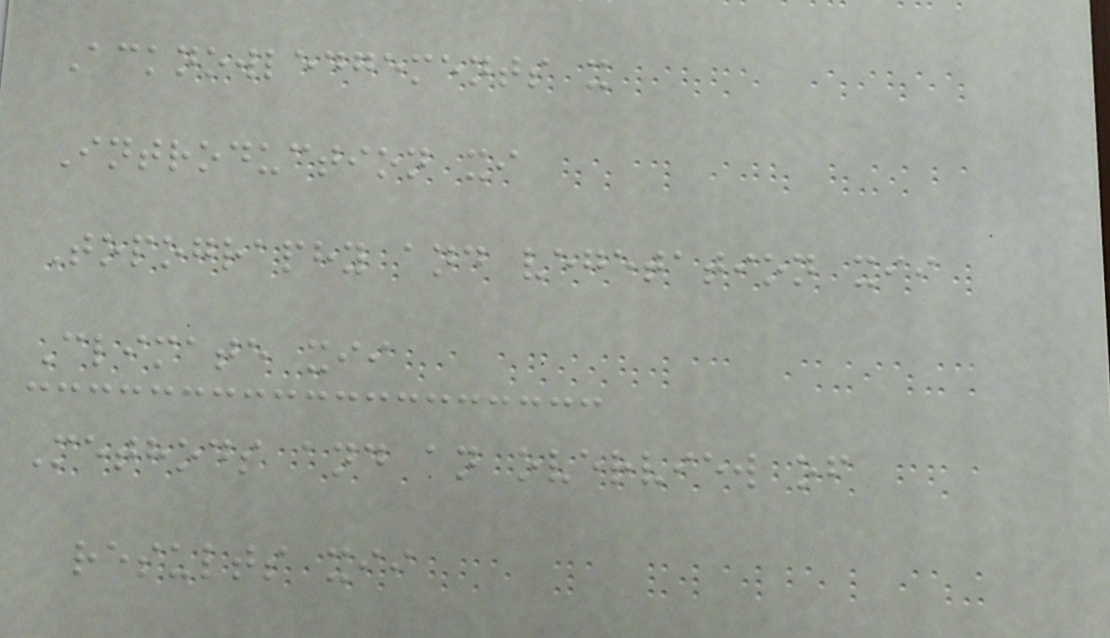Acknowledgements x
Introduction xi
Topography and vegetation xii
Climate xii
Methods and an overview of
results xii
